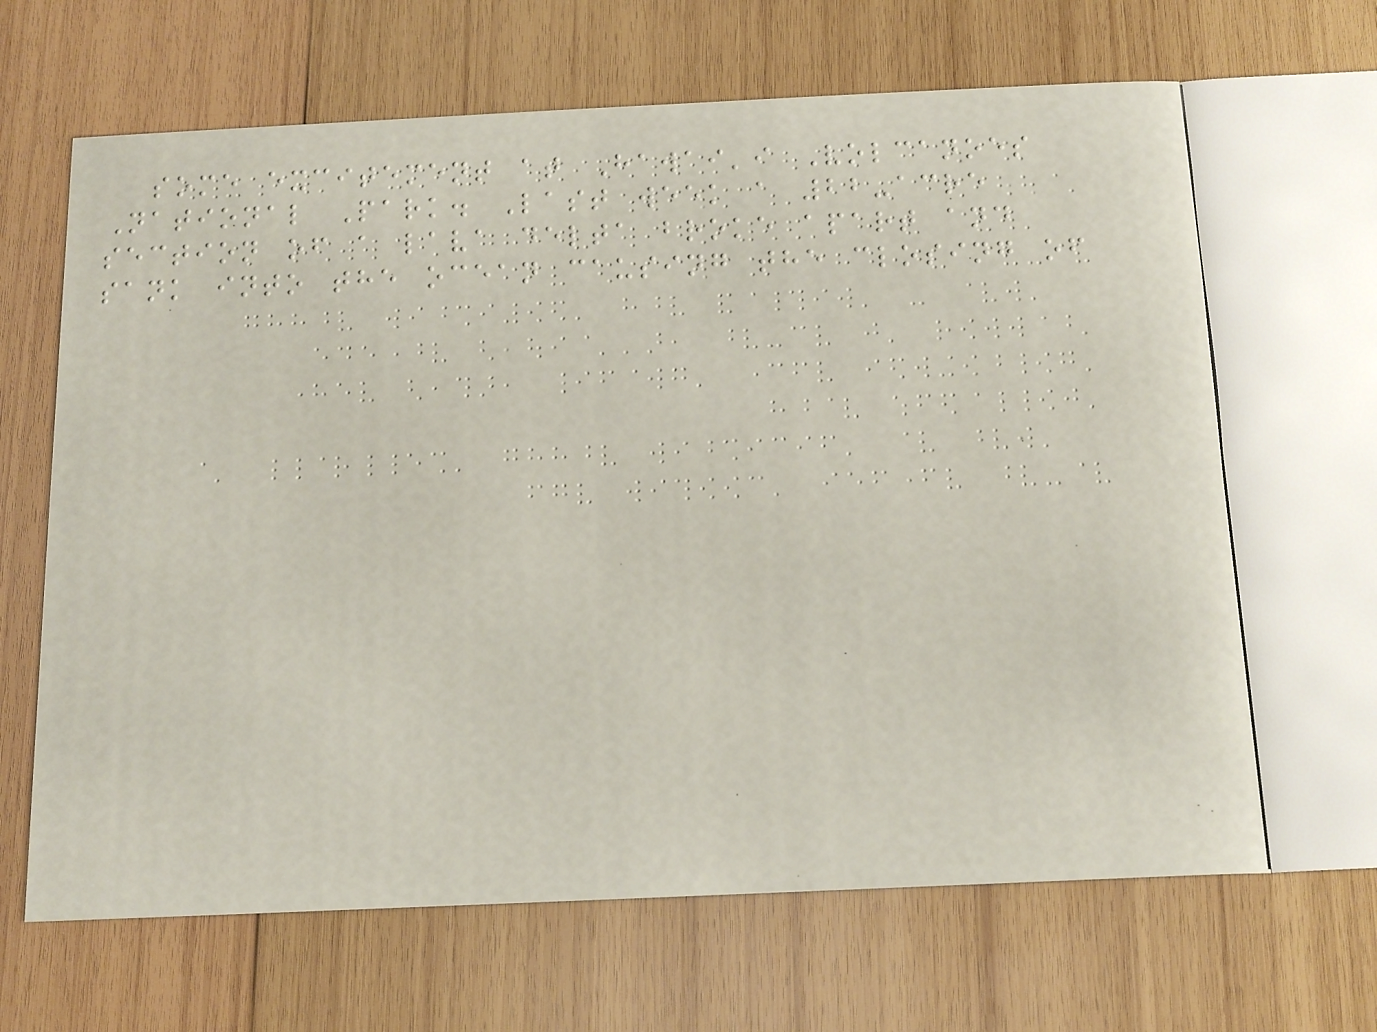some excitement at Hawai'i Volcanoes
National Park. Last week a 22-acre
section of a lava delta broke apart and
sank into the ocean causing the closing of
